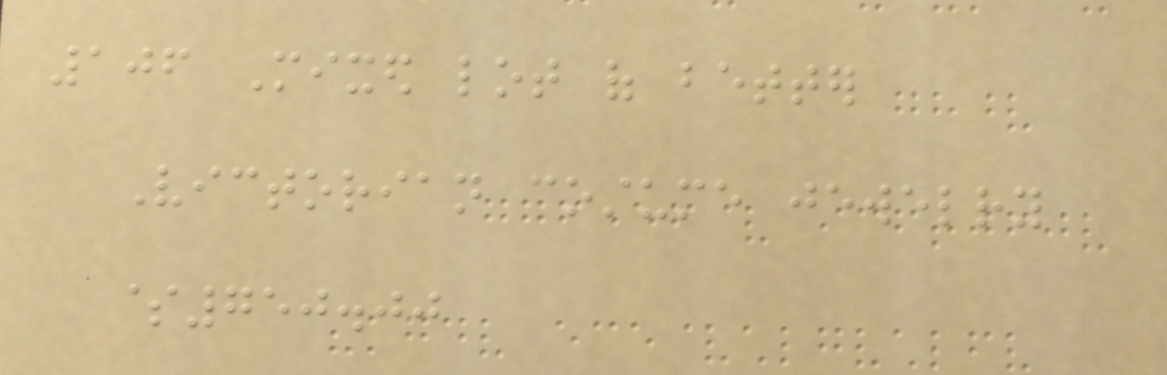106 Mixed lot of better
Victorian costume jewelry
$750.00
